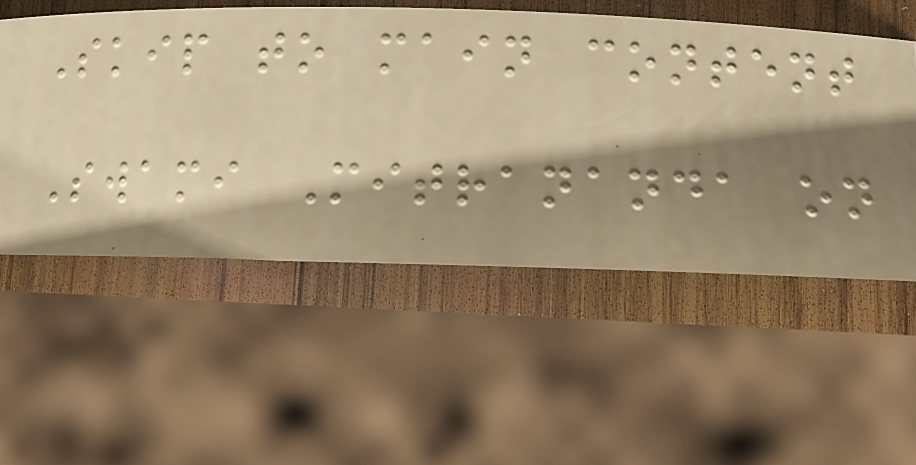Skip to main content
Swami Mitrananda on
